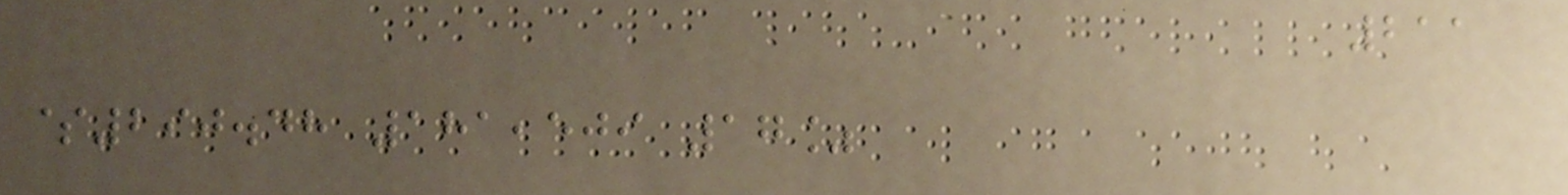211
$290.48 181,509 17%
